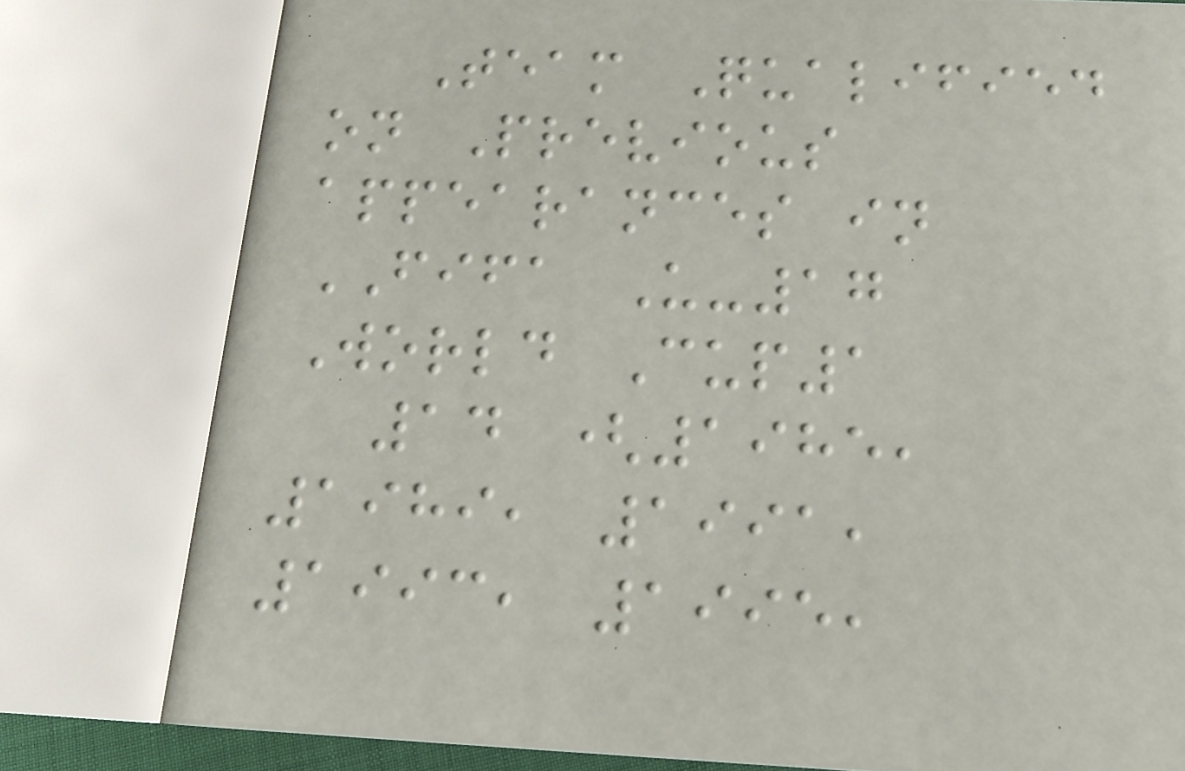Team Qualified
on Previous
appearances in
FIFA U-17
World Cup1
14 (1985,
1989, 1991,
1993, 1995,
